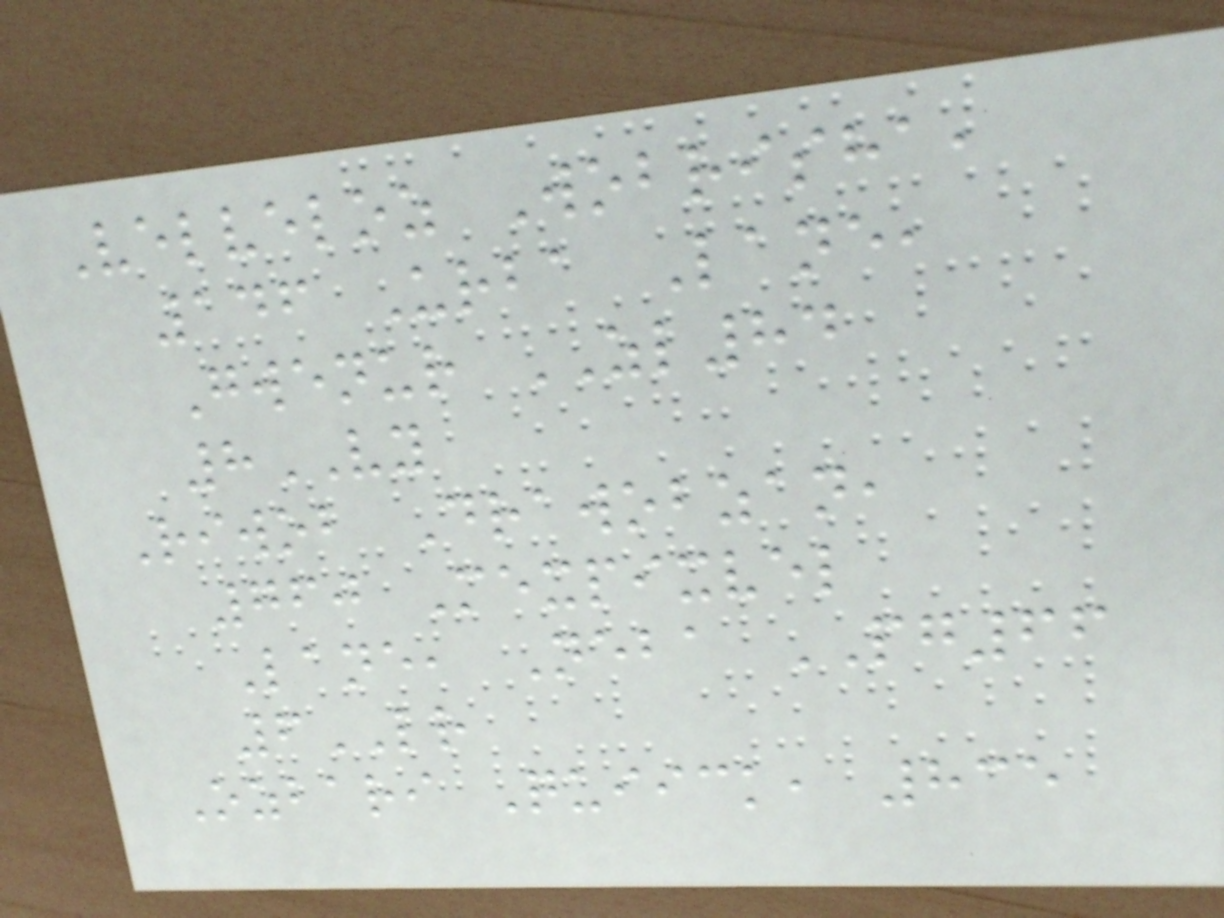Velveloz Wobrisha,
146 Urba Lane,
Gwenur ZL84
8VY
Riwob Drawobzan,
760 Mexpixvel
Lane, Neba PG66
6LR
Ozbari Quiick, 835
